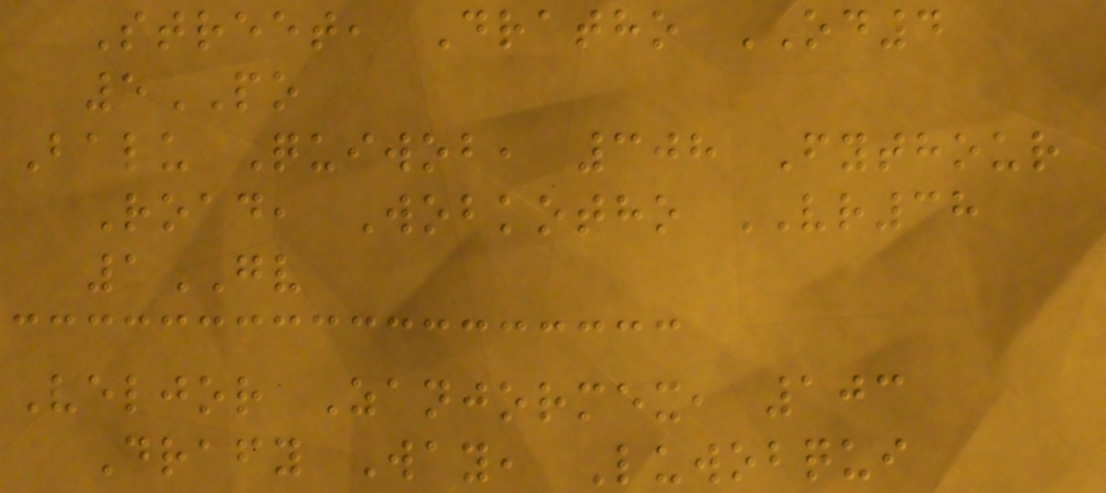Street, Dratho OD4
5PO
Balu Quiwob, 308 Fythour
Road, Wobkotho VR38
1GV
Veljor Zanjormex, 103
Drafy Way, Luwobqui
